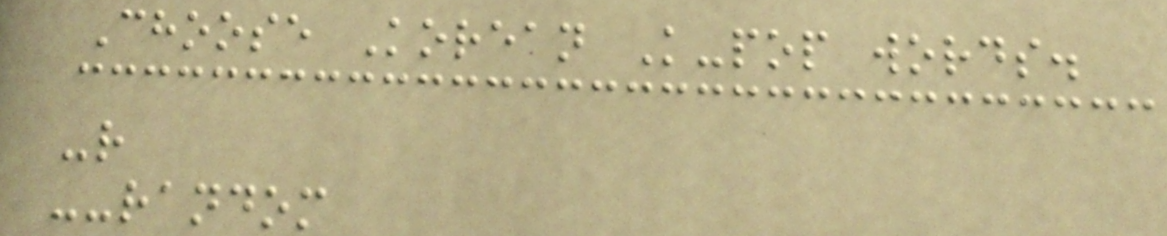Choose Korean K-pop words.
-r
--random
